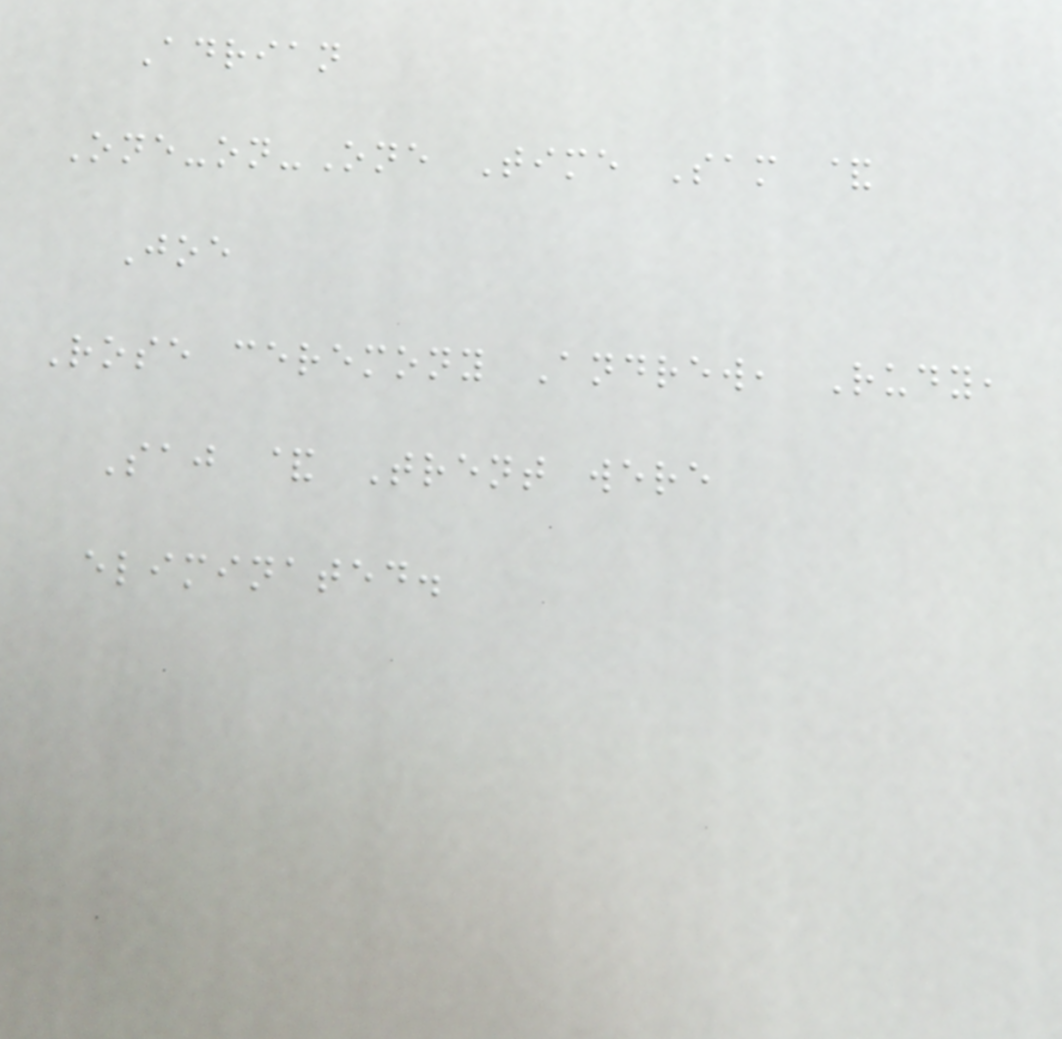Adrian
One-on-One Time Sam &
Joe
Rose ceremony Andrew, Rudy,
Saj & Trent were
eliminated.
